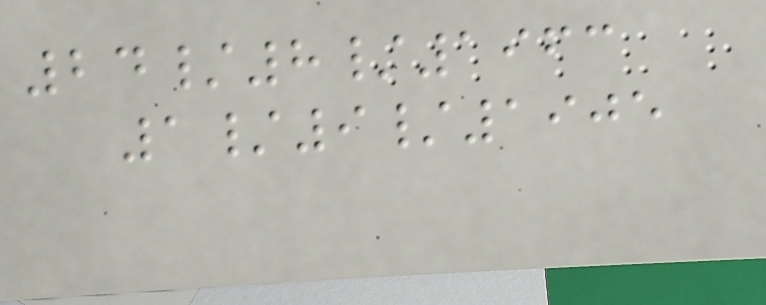24/8/1963
1/9/1905
